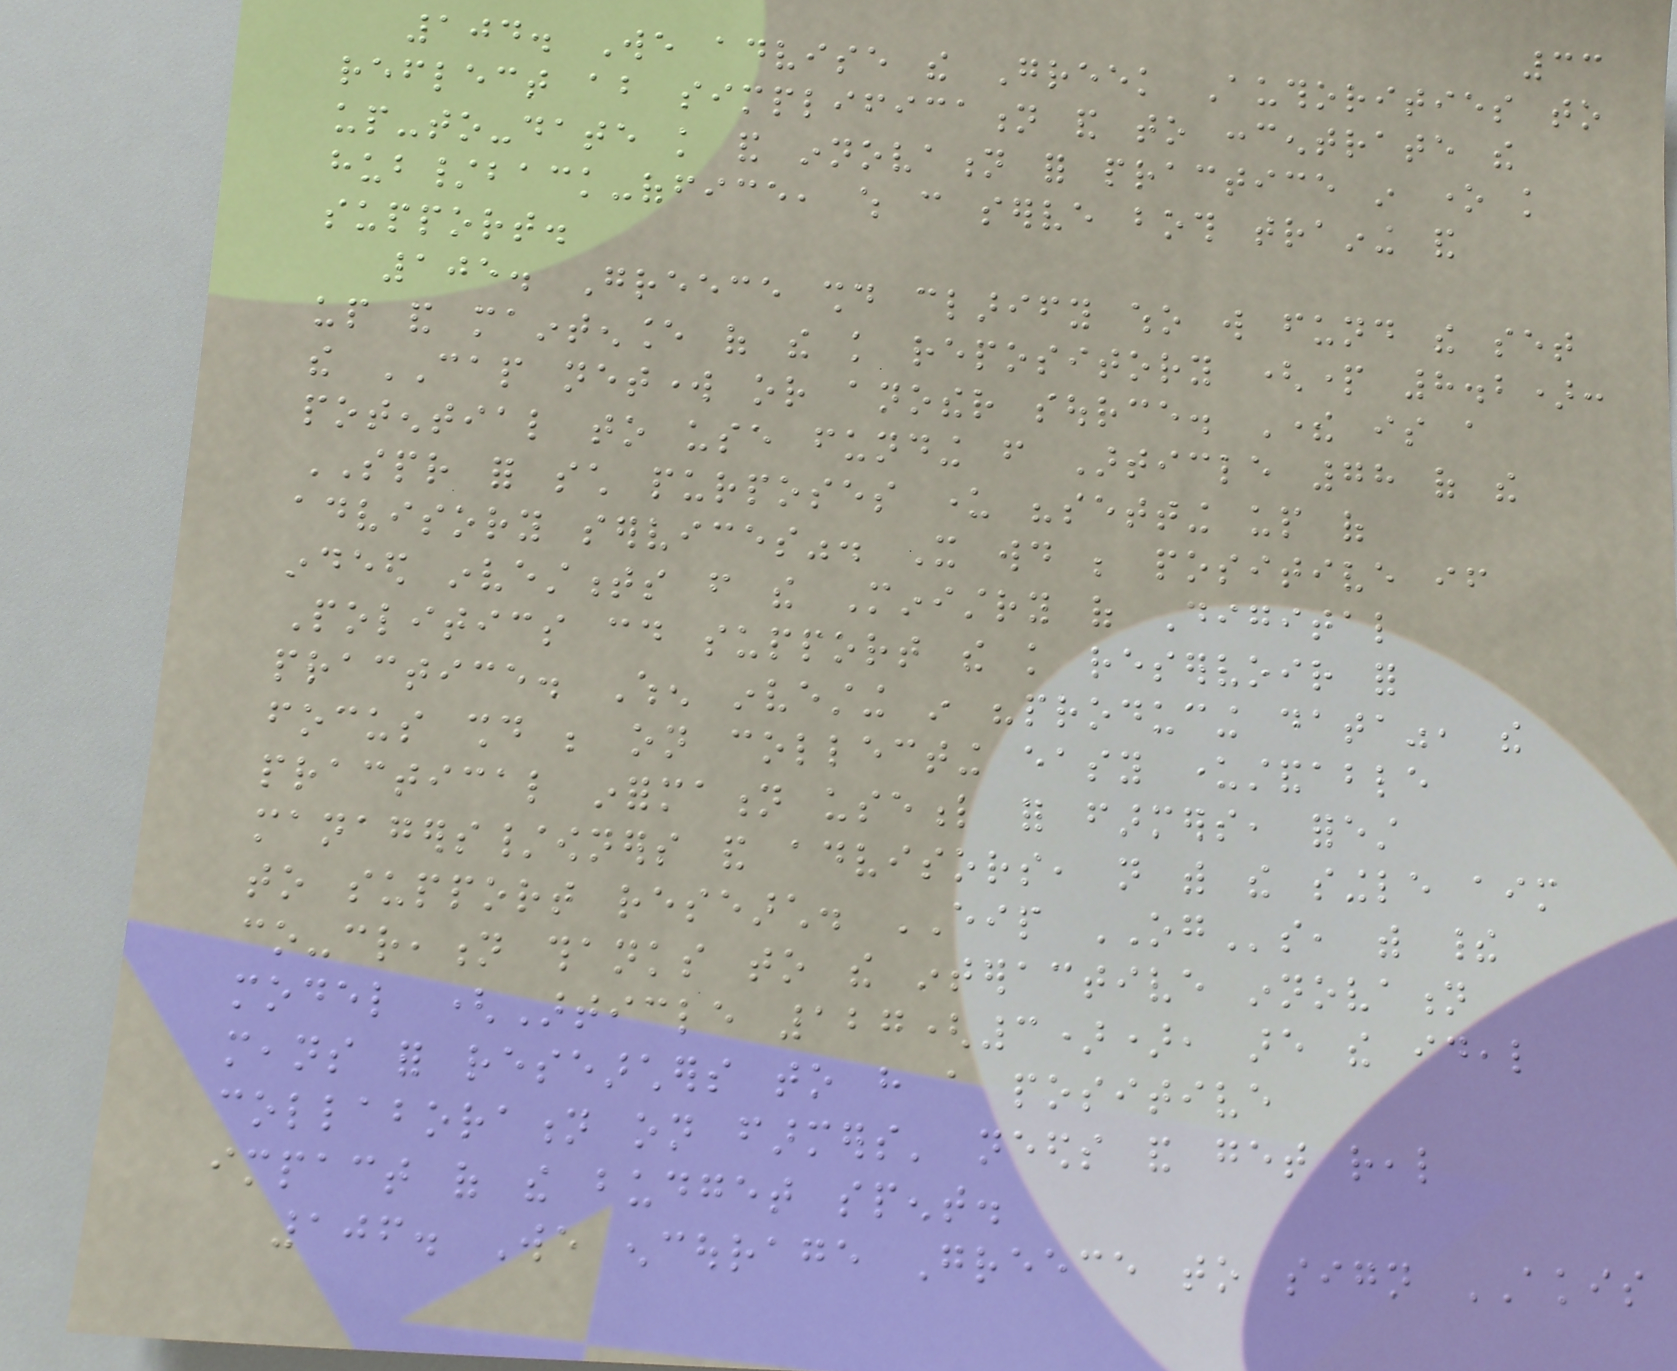33
104. We advise the Greek Authorities to
reflect about simplification and to concentrate the
up-to-date knowledge and innovation for practice in one knowledge
hub/back-office, which can serve both training and
support.
105. Greece should clarify who will fund the set
up and maintenance of the knowledge repository (part 8.2):
the CAP network or another source. There is a
potential to use funding from Article 78 of the
SPR for such purposes under "setting up of
advisory services". It would be positive if
indeed investments from the Ministry of Digital
Politics could support the knowledge reservoir for
practice. When investing in "producing data", the
focus should be on collecting easy understandable
practical information useful for farmers, forest
managers/owners and advisors, not with the single aim
to support research. EIP OGs, with their
co-creation thanks to the interactive innovation
model (Article 127(3)), are the ideal
means for researchers to have a positive
collaboration on farmers' needs and get real
impact of the budget spent.
106. We encourage Greece to sign AKIS
